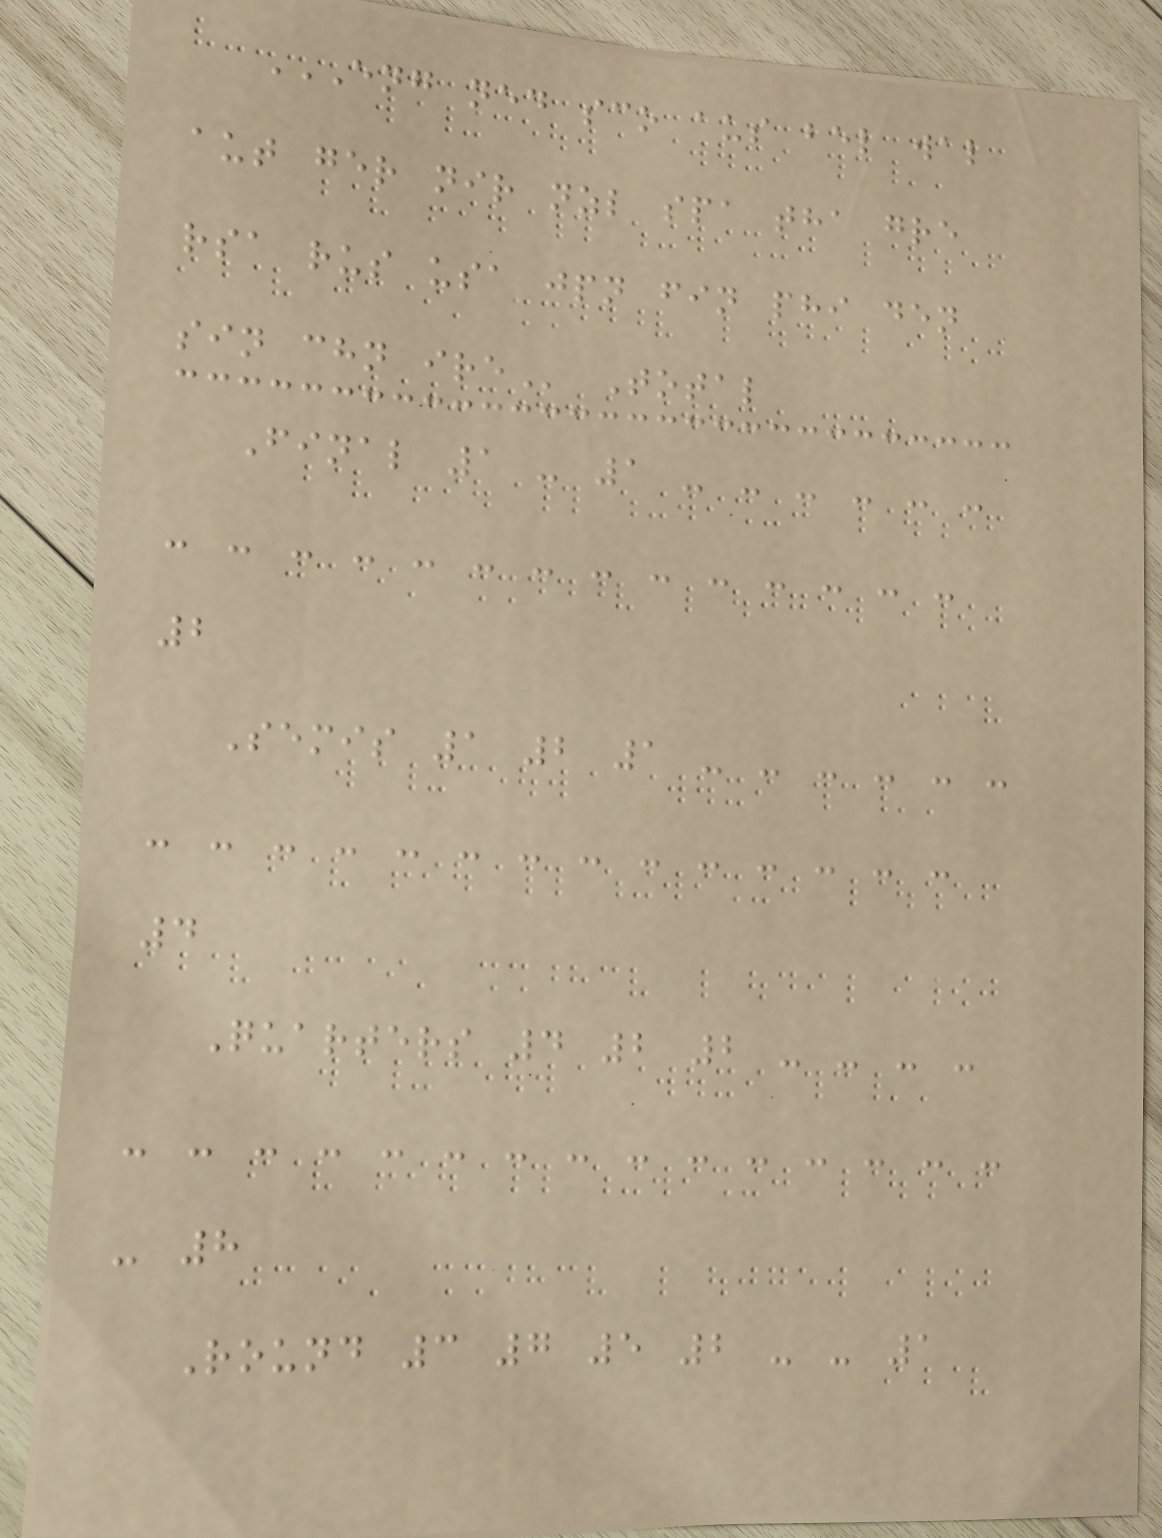ENG NED SCO AUS BEL WAL
AUT GER NIR NZL SPA THA GRE
RSA RUS USA JPN FIN PHI DEN
SIN CHN IRE Total
Final 1 - 1 - - - - - -
- - - - - - - - - - - - - -
2
Semis 1 2 1 - - - - - -
- - - - - - - - - - - - - -
4
Quarters 4 2 2 - - - -
- - - - - - - - - - - - - - -
- 8
Round 3 7 5 2 - - 1
